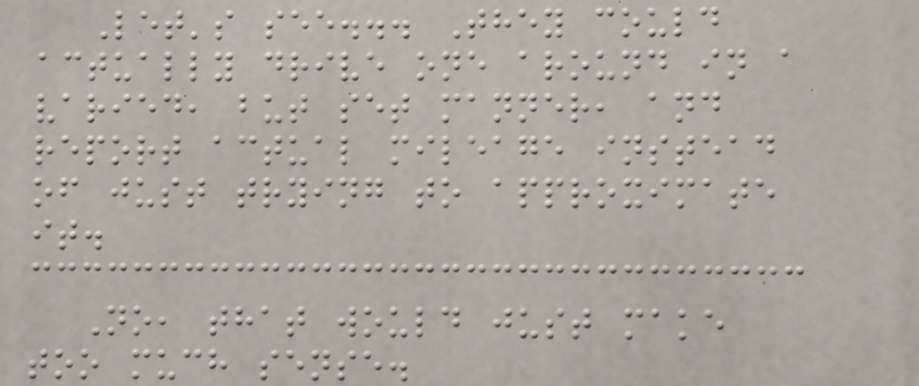Let's see... They could
actually drive one around in a
varied, but set manner, and
report actual mileage instead
of just trying to approximate
it.
No, that would just make
too much sense.
